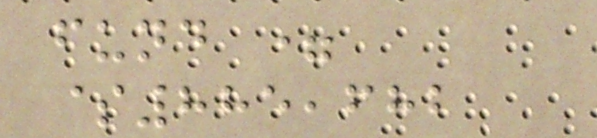fund =
$885,682
